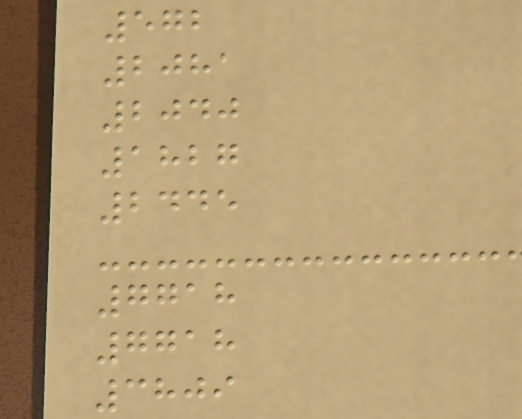572
2081
2040
1827
2445
7718
7718
3809
